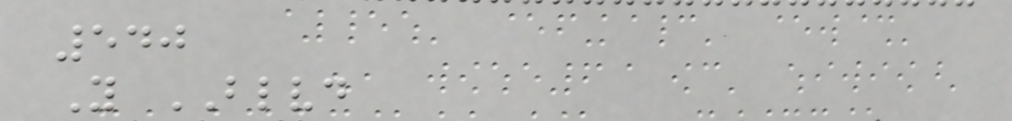540
Y BLVD
